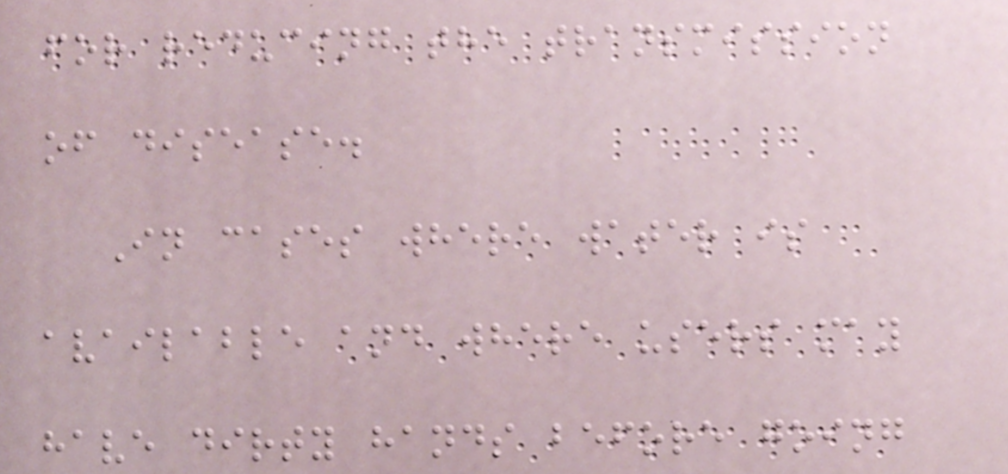for reducing the transmission
of disease.
In cases where water is
available and where users may
have dirty hands before going
